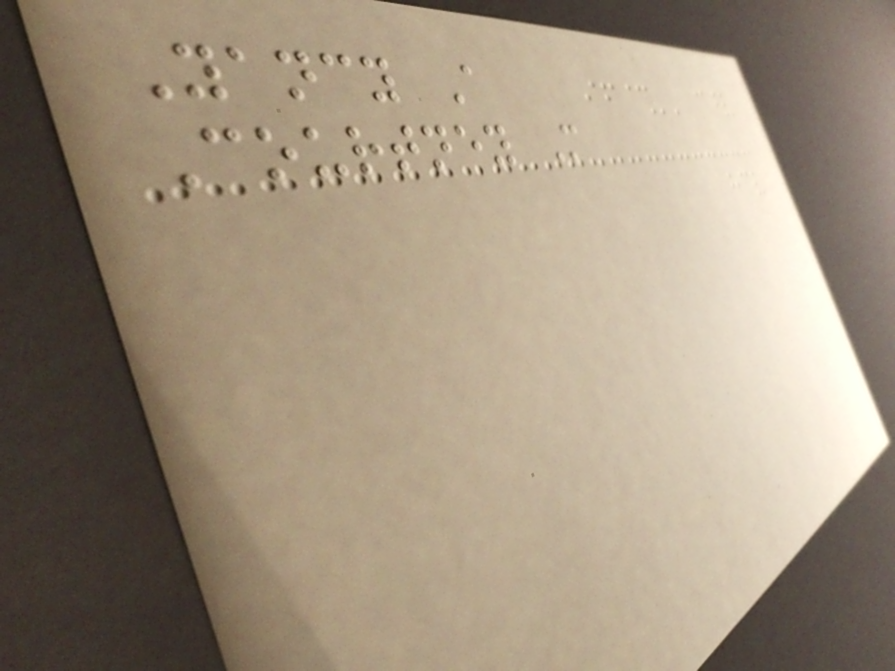Yancy A
Courtney M
